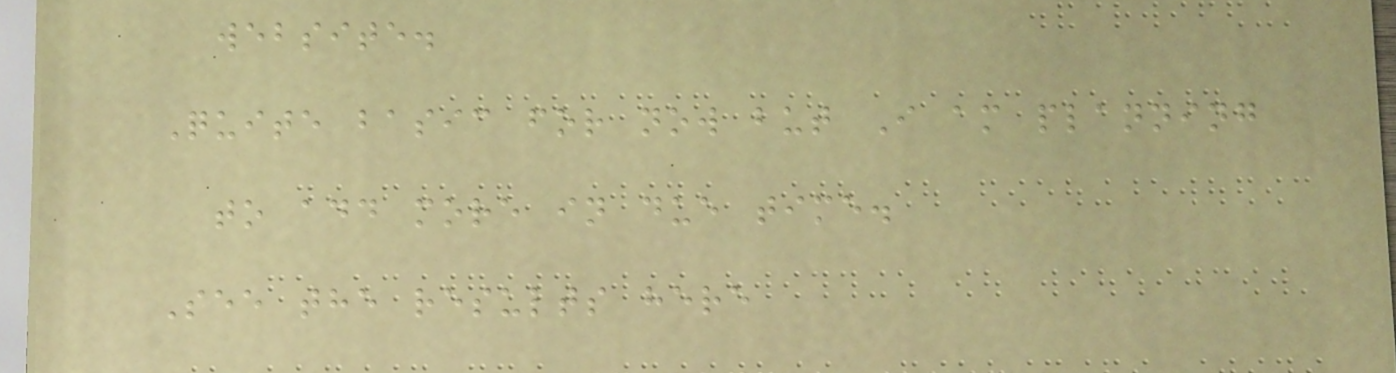website.
Quite basic for now but I am planning
to add more in due time.
See the results here
